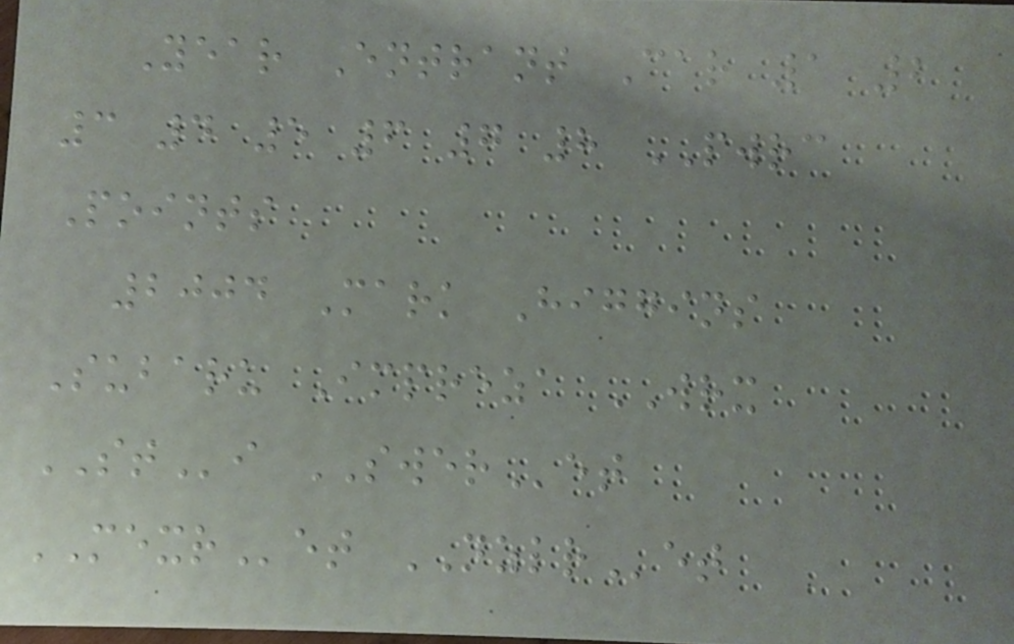Year Entrant Car 1 2
3 4 5 6 7 8 PWRC
Points
2004 Mark Higgins
Subaru Impreza WRX
STi SWERet
MEXRet NZLRet
